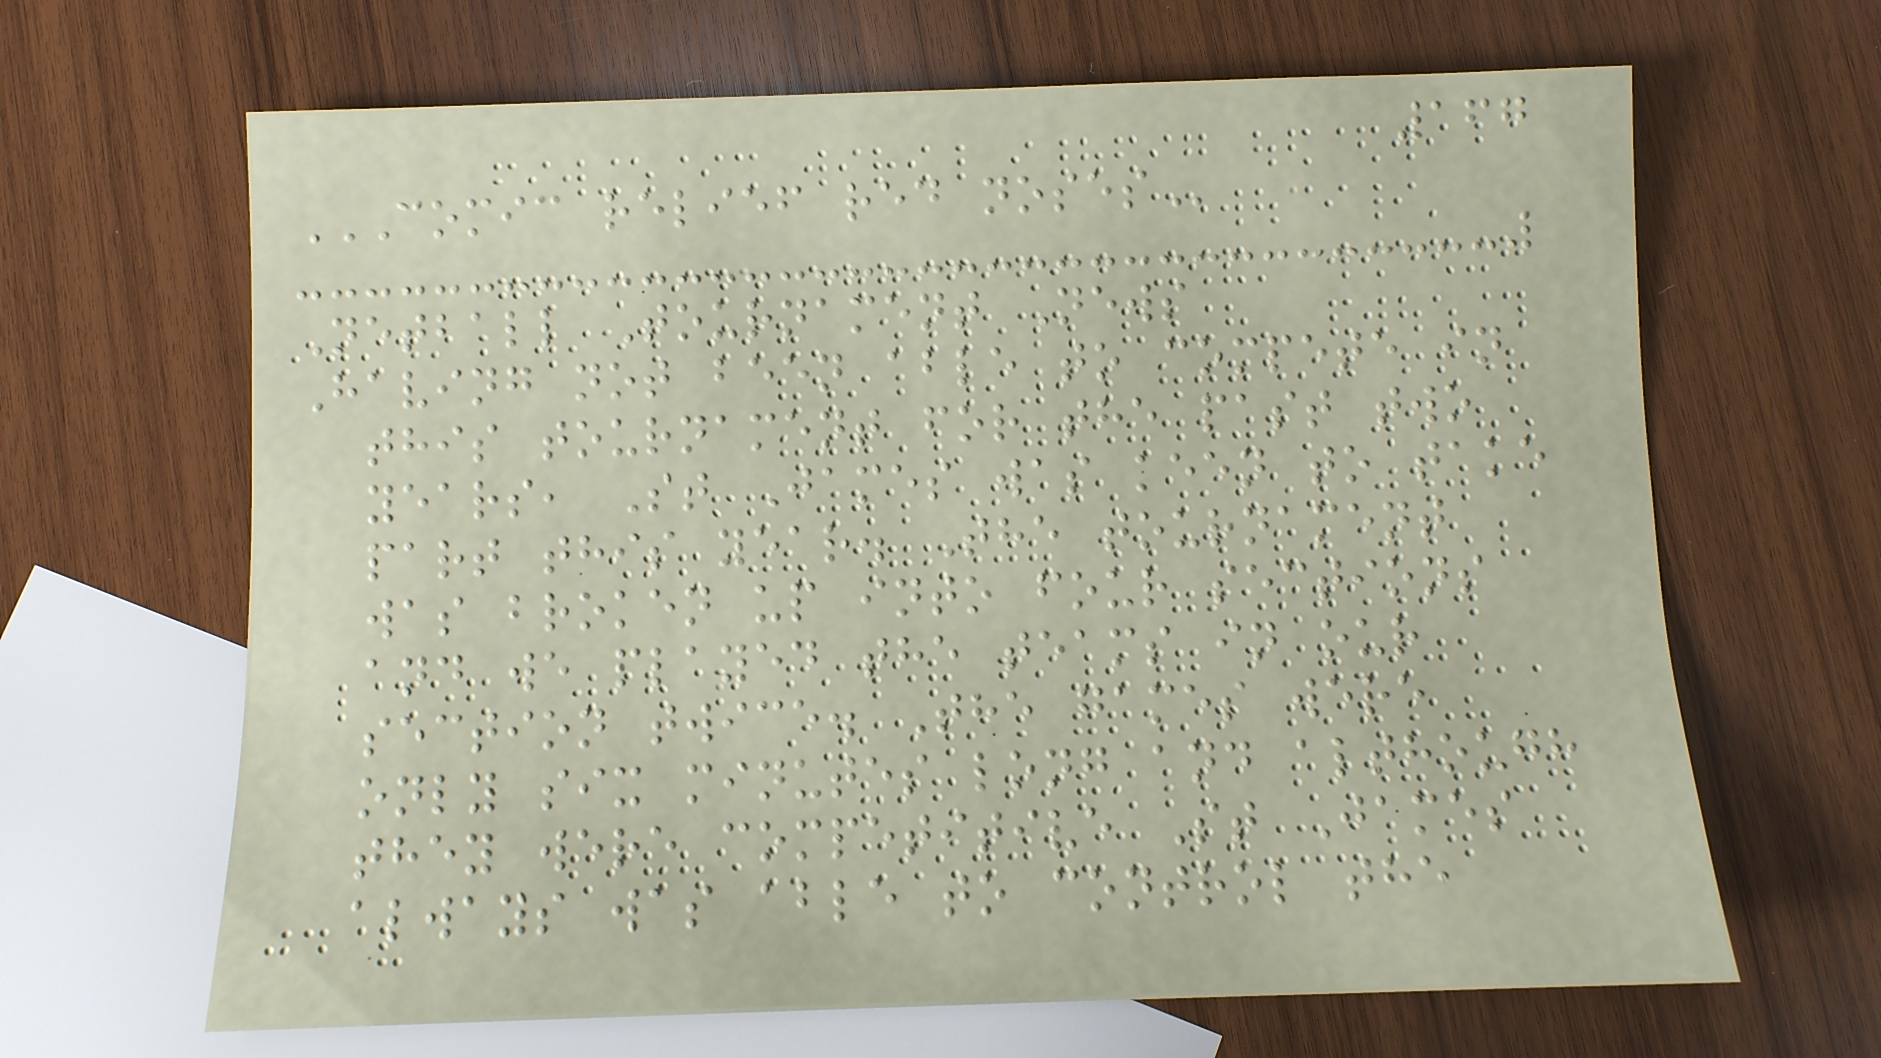167
COMIC RELIEF RED NOSES
Netball Tournament News
Having not been able to compete in
this tournament for the past two
years, St James was keen to take
part this year. The tournament
was broken up into four sections
and we played the teams in our
section twice. The games were
only six minutes long and although
they were competitive St James
always was able to control the
